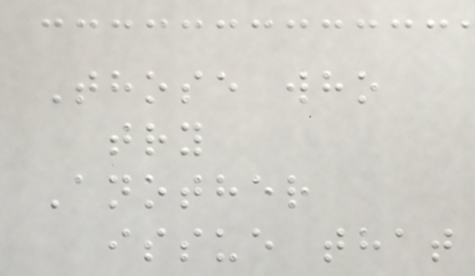Those who
try
Another
issue that
